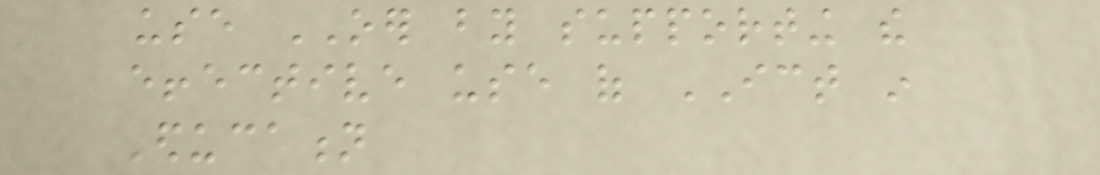use OER by supporting the
effective use of ICT in
Education
